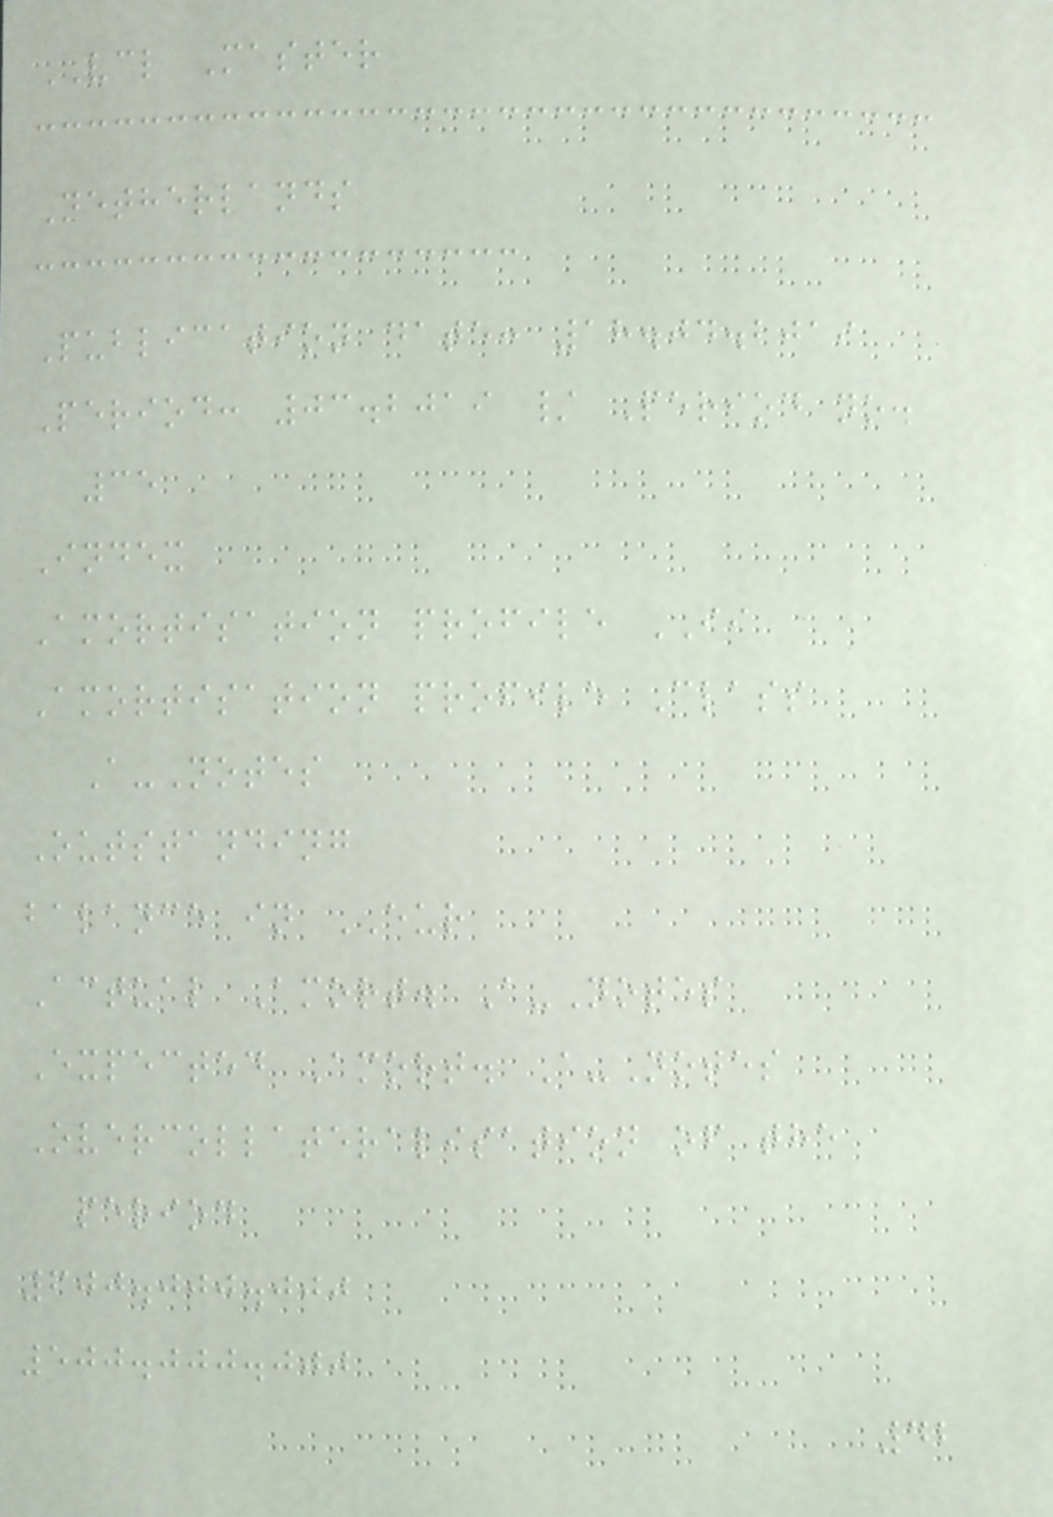VCL Master
Netherlands
Publication date: 18.04.2019
Period: 03.2019 / Period no.
35
Index
Amortisation profile II
Amortisation profile Class
A-Notes
Outstanding
balance in EUR
Actual Amort. A-Notes
Expected Amort. A-Notes
Overcollateralisation of the
period
600.000.000
500.000.000
42
